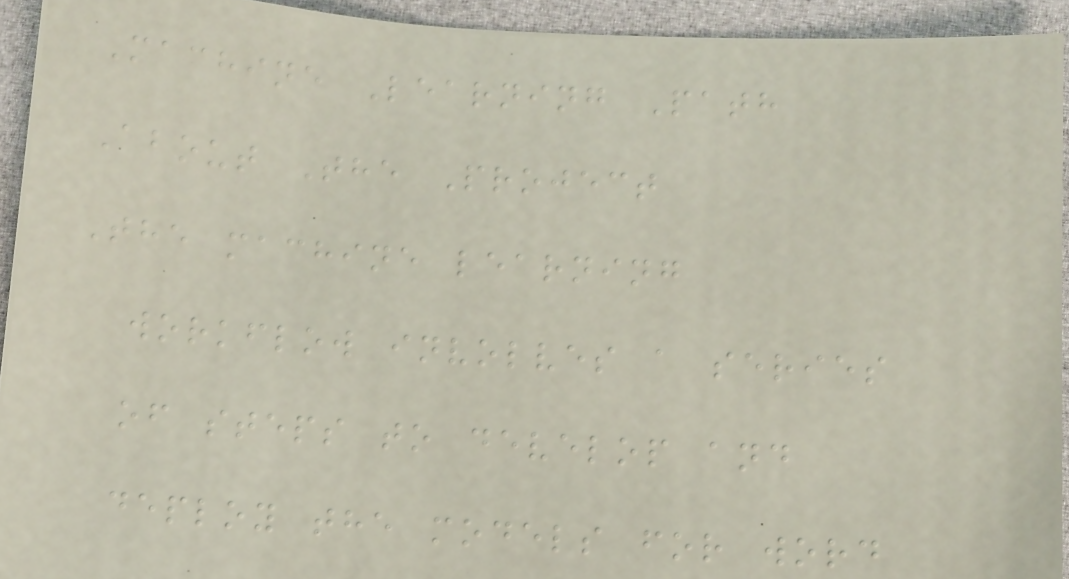Machine Learning Path
About The Project
The machine learning
workflow involves a series
of steps to develop and
deploy the models for word
